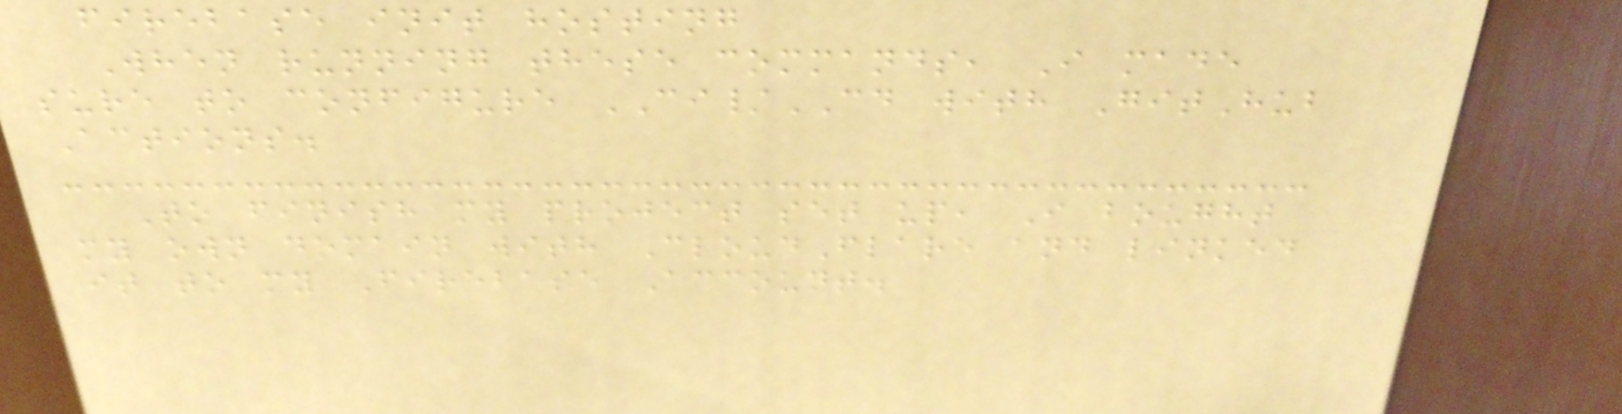firebase init hosting
When running these commands, I made
sure to configure CI/CD with GitHub
Actions.
To finish my project set up, I bought
my own domain with CloudFlare and linked
it to my Firebase Account.
